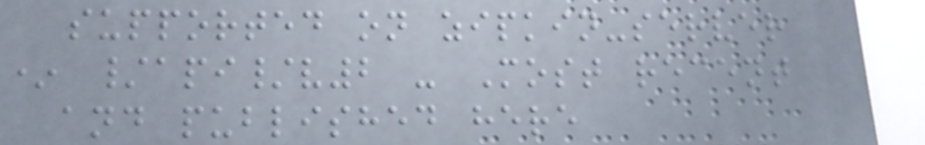supported on zipkin-server
* /api/v2 - Most recent
and published here
